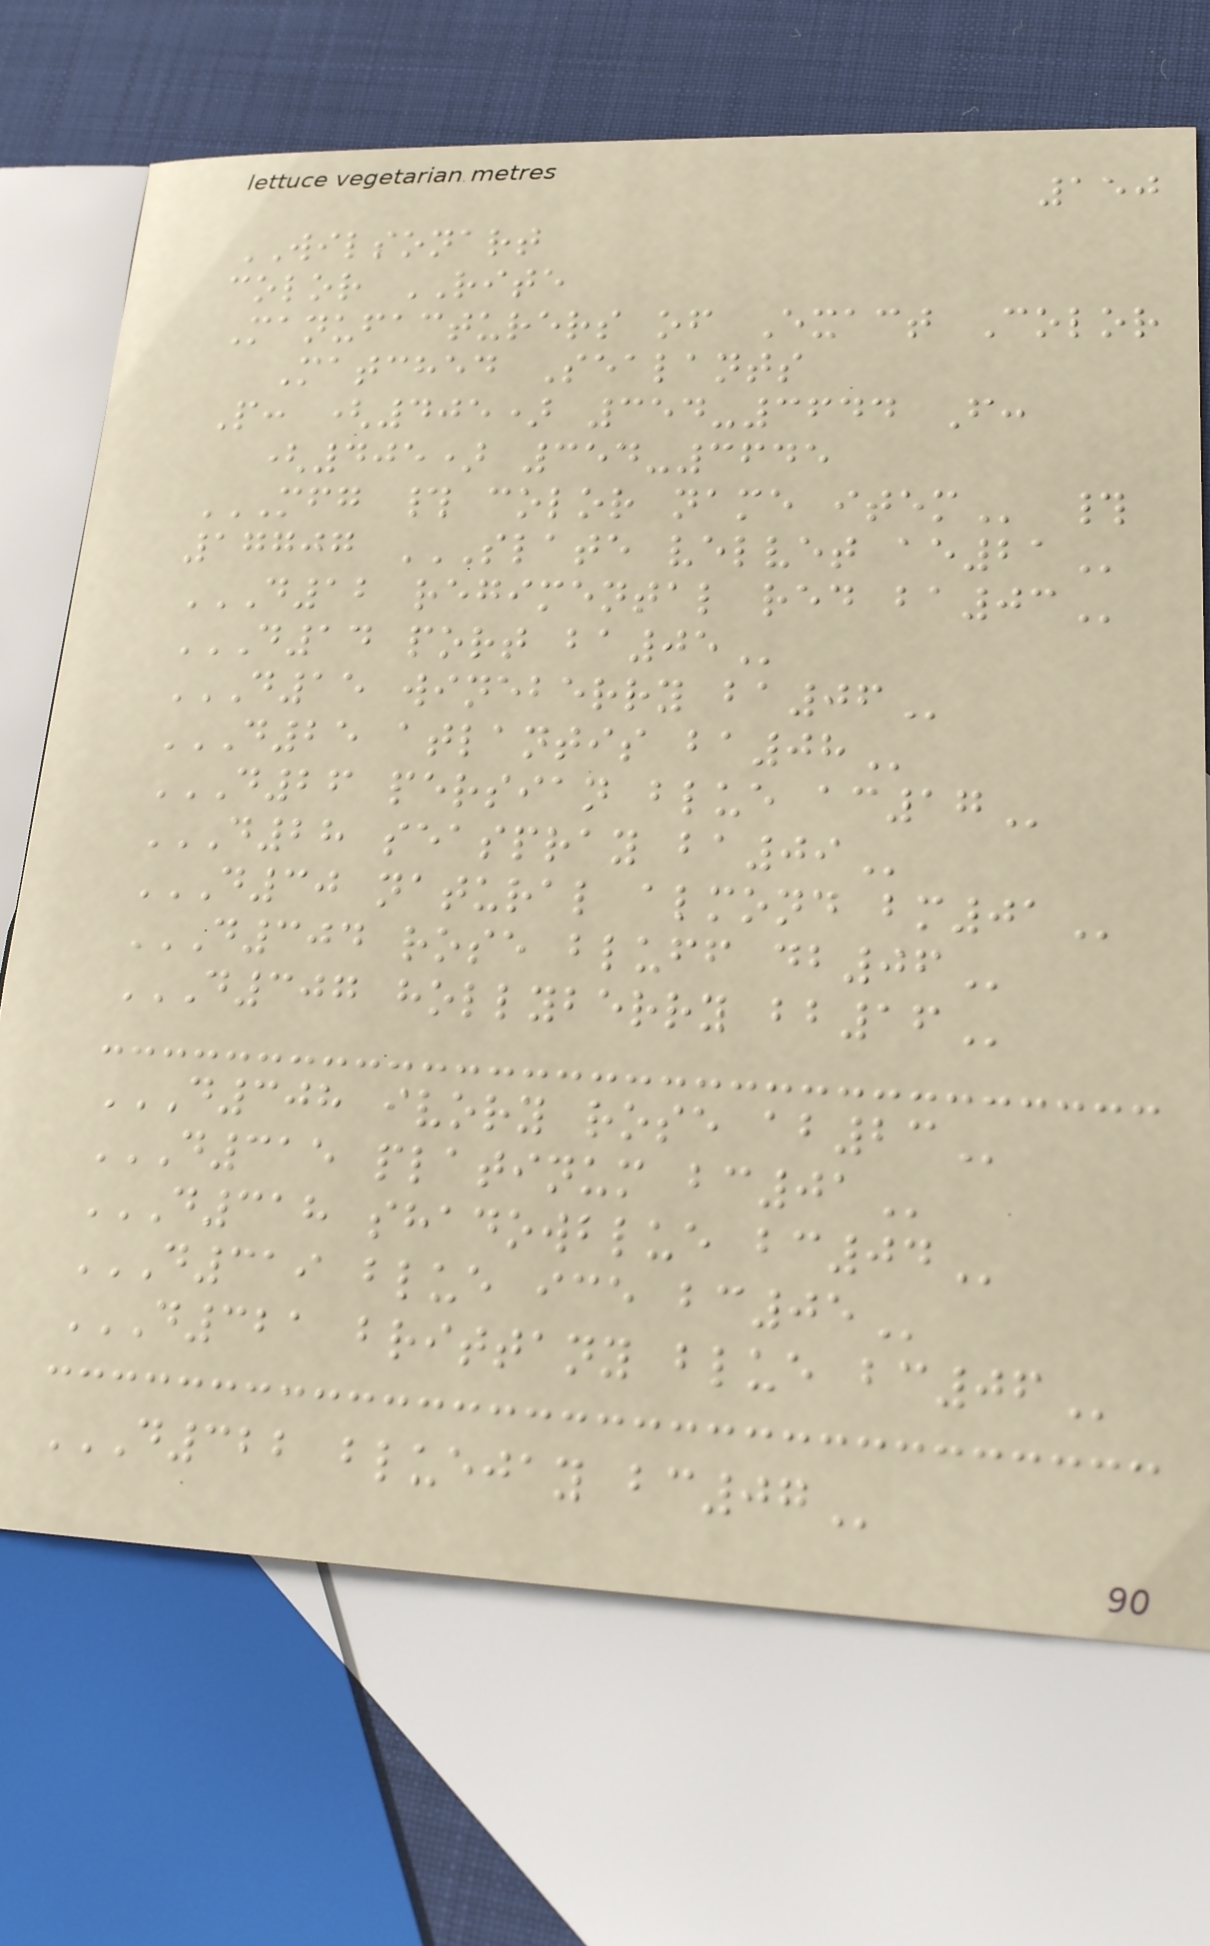150
WILSONART
color RITE
Manufacturers of Exact Color
Matched Sealants
P: (405) 354-3644 F:
(405) 354-3645
MFG # COLOR NAME ITEM #
17707 SLATE VELVET AE21
D12 REGIMENTAL RED BA03
D14 PORT BA05
D15 WINEBERRY BA06
D25 ATLANTIS BA08
D26 PERSIAN BLUE AC17
D28 SEASPRAY BA09
D30 NATURAL ALMOND BM01
D304 ROSE BLUFF DB06
D307 HOLLYBERRY BB16
D308 IVORY ROSE AB23
D315 PLATINUM BC01
D318 SHADOWBLUE BC04
D319 BLUE ICE BC05
D321 BRITTANY BLUE BC06
D322 BLUEJAY BC07
